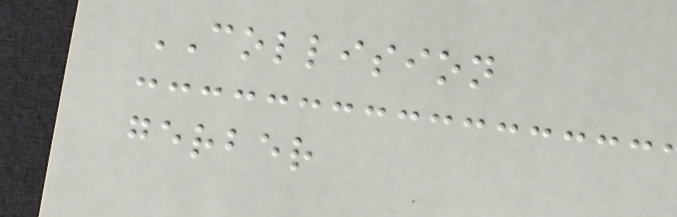COLLISION
gerber
